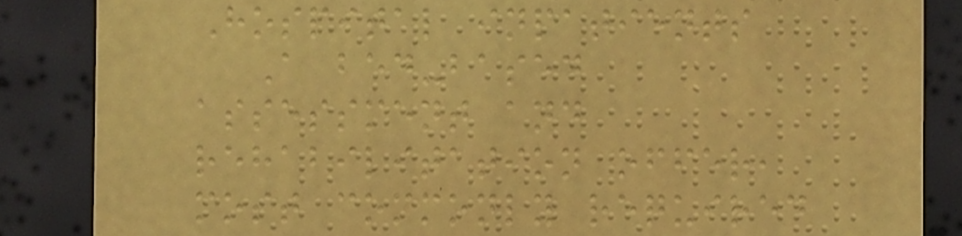Hospital inpatients
A bed-based
assessment and
rehabilitation offer,
most commonly required
